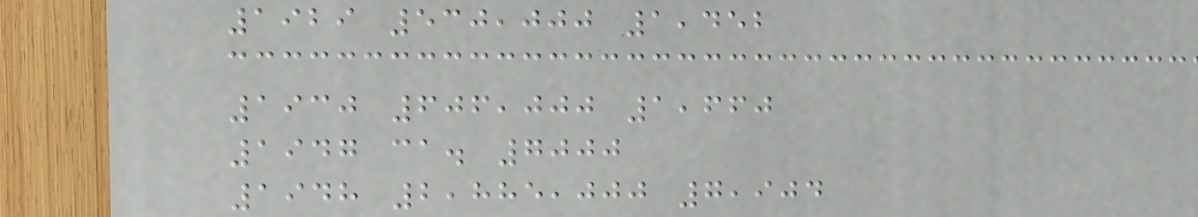1929 530,000 1,452
1930 606,000 1,660
1947 ca. 7000
1948 2,885,000 7,904
